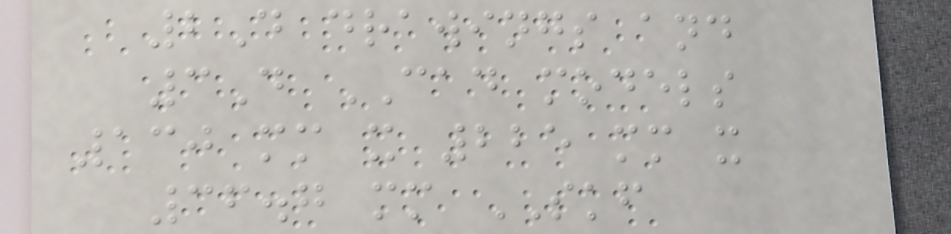2D drawings and
3D CAD models
130 mm x 225 mm x
36.7 mm SKF
